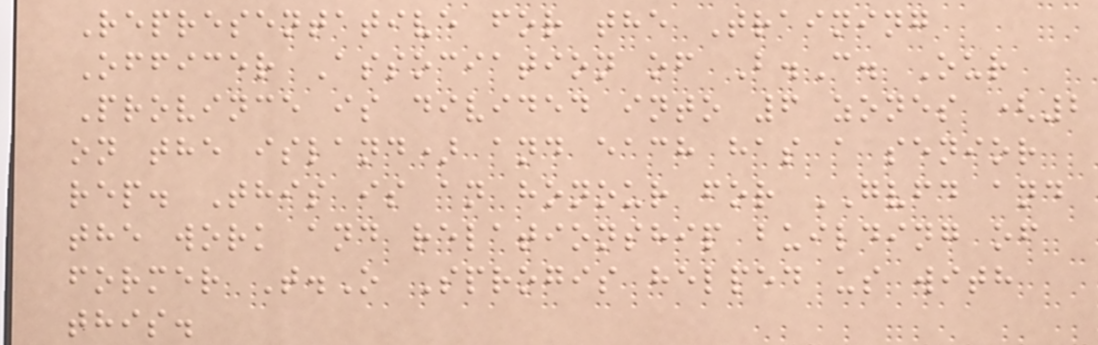Representative for the Training
Officer Association of B.C. Our
Province is divided into 6 zones (2
on the island) and each has a senior
rep. This is an honour for GVFD and
the work and relationship building of
former T.O Sprogis helped us with
this.
